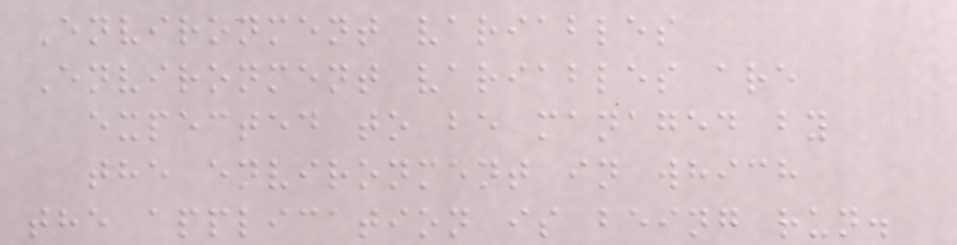Environment variables
Environment variables are
expected to be managed by
the environment in which
the application is being run.
